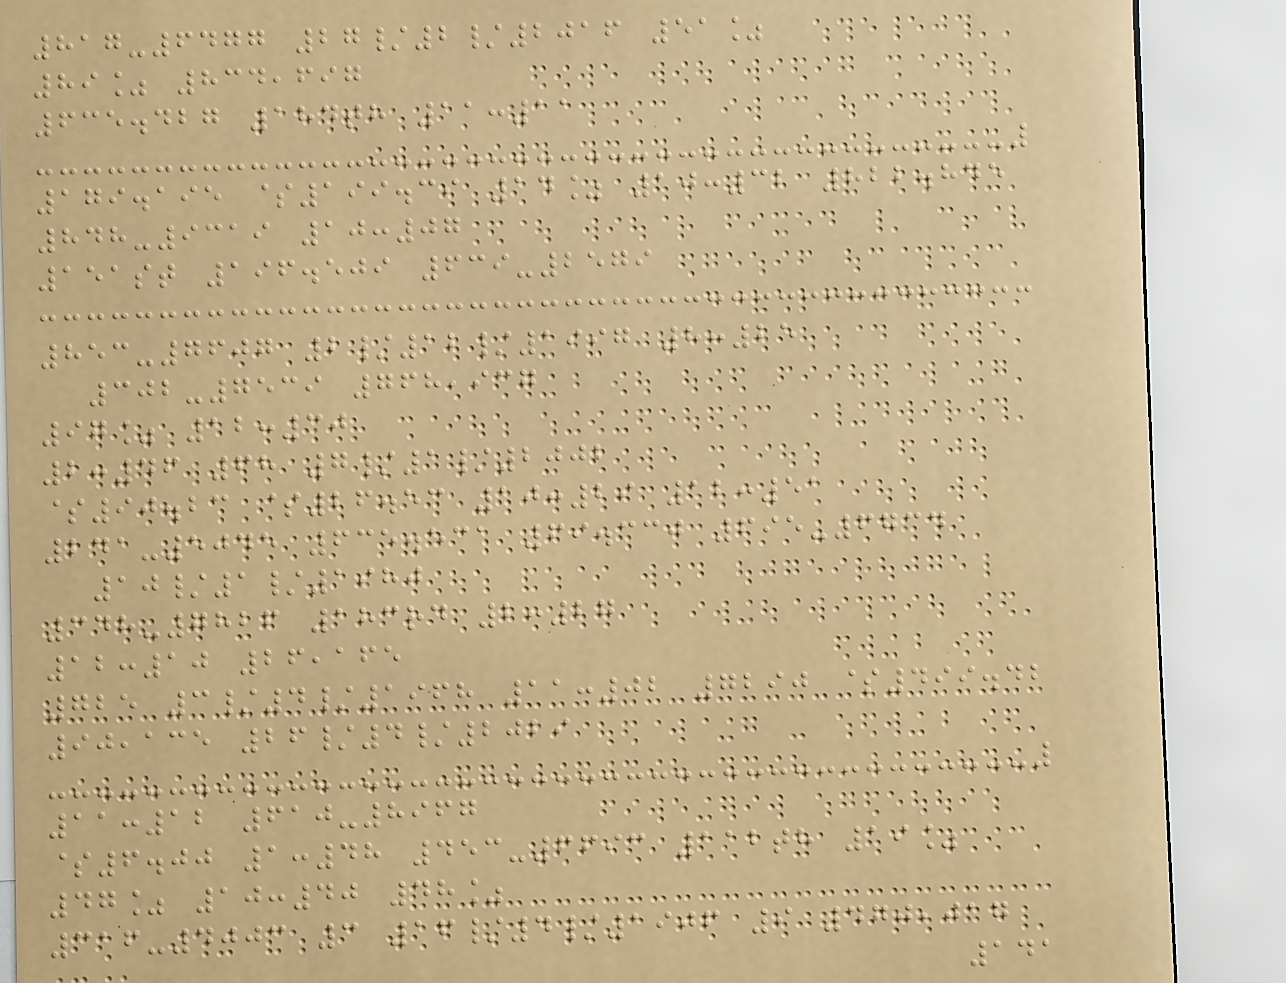817-6477 27/2/2016 51%
89% 834,697
635.427 184th 11:11
179.195 $199.39 14% 10:32 822.845
848-9319 10:07
151st 196.509 639-2579
853-7607 2/12/1997 8:25
302-7539 768,937
97% 12:30
2:46 68 7/1/2002
$90.23 $26.53 10:29 12:51
241-5045 635.531 69.330 695-6734
10/1/1980
348-7826 183rd 2:27
12:10 26,165
725 3/4/1968 11:02 7290 $499.42
90,135 26/4/2029
11:12 610-8967
$6.00 1:48 453-6693 112th 19%
47% 10:40 48%
316-4003 3 16/4/1906 9 470,017
141
